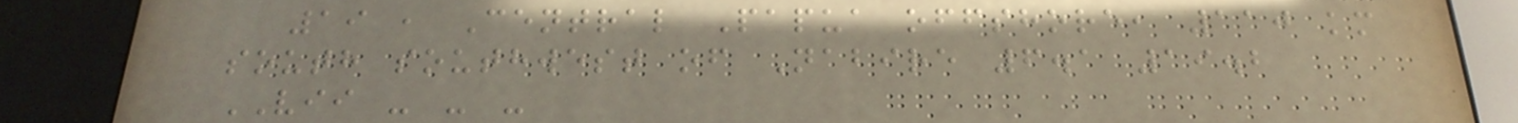19 , Central Papua offshore, 110 km
south southwest of Nabire 6.1 19.2
VII - - -
